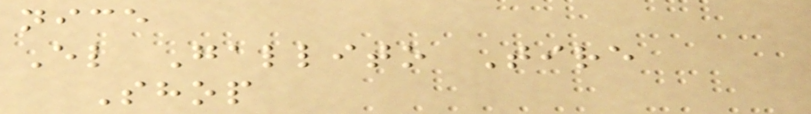nice
El Gallito Tire
Shop
